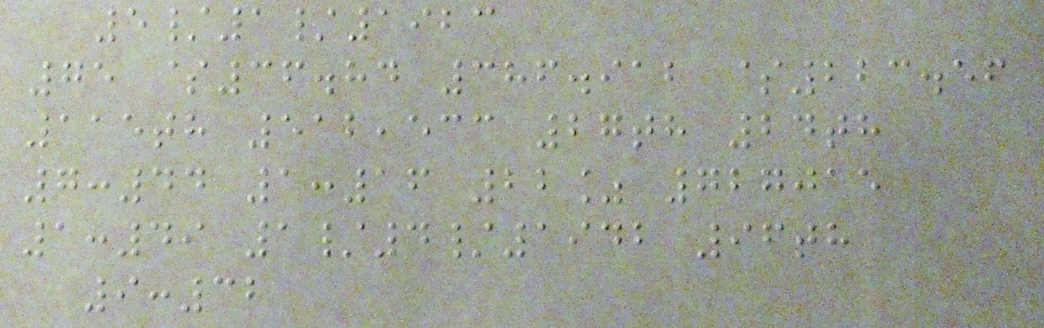5/1/1923
75 $36.84 386.912 $223.56
115th 512,533 27th 24th
7:44 1:16 22% 727015
1:49 1/4/1942 96th
9:32
